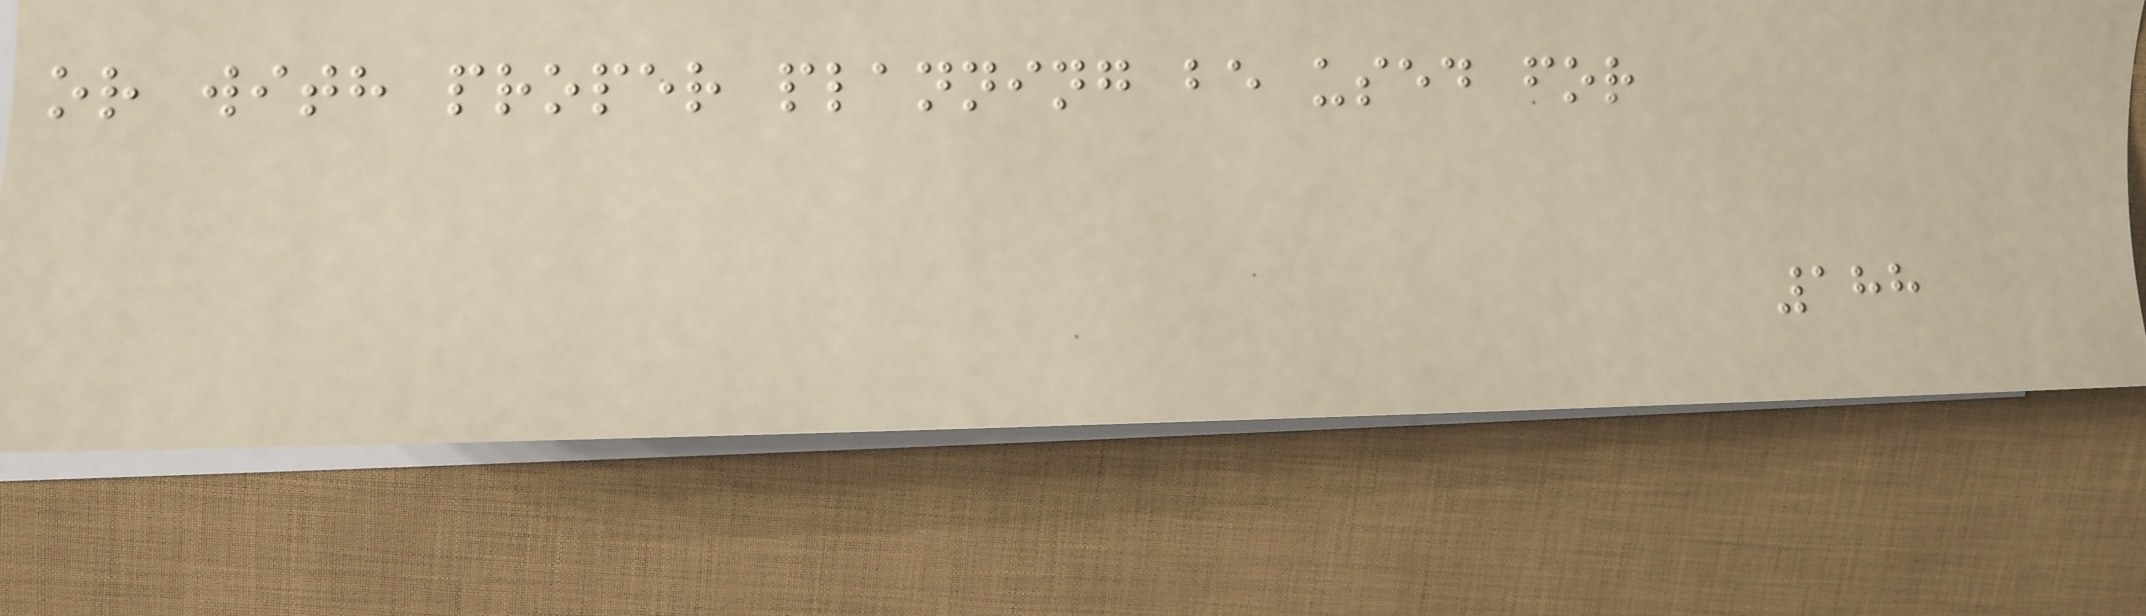or with proper planning be used for
188
